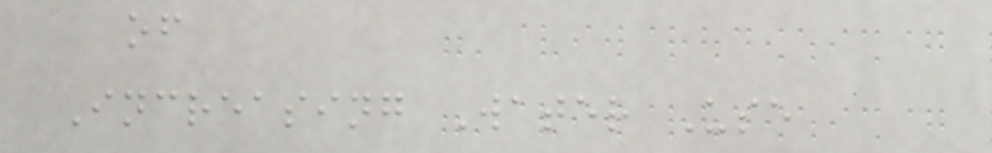of
Increasing Water Use
